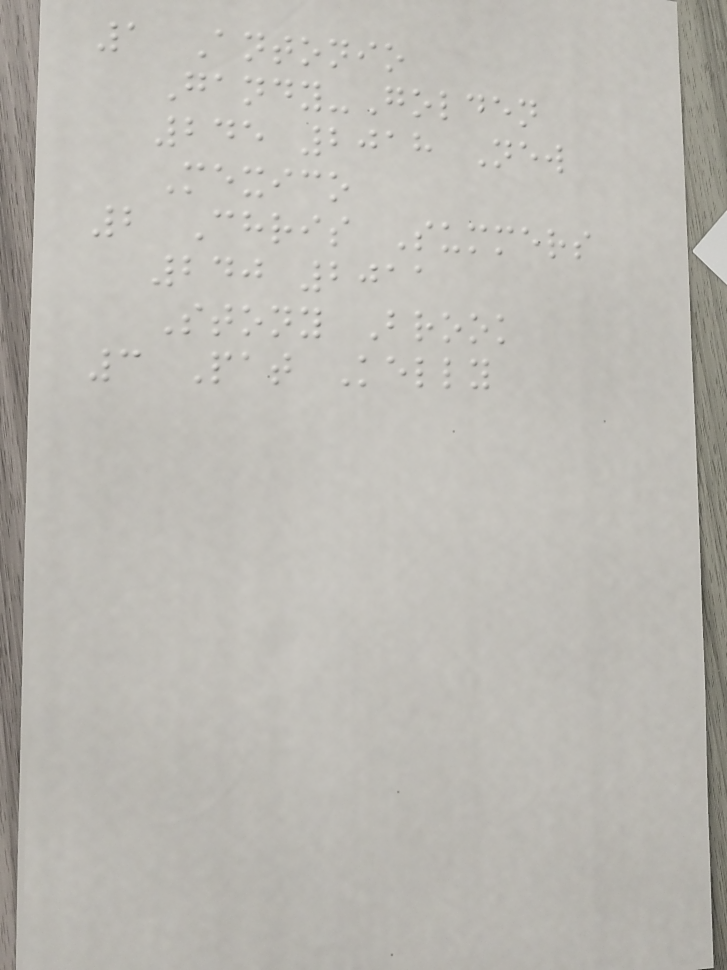1 Antonio
Gandy-Golden
245 2018 New
Mexico
2 Chris Summers
240 2011
Stony Brook
3 Pat Kelly
